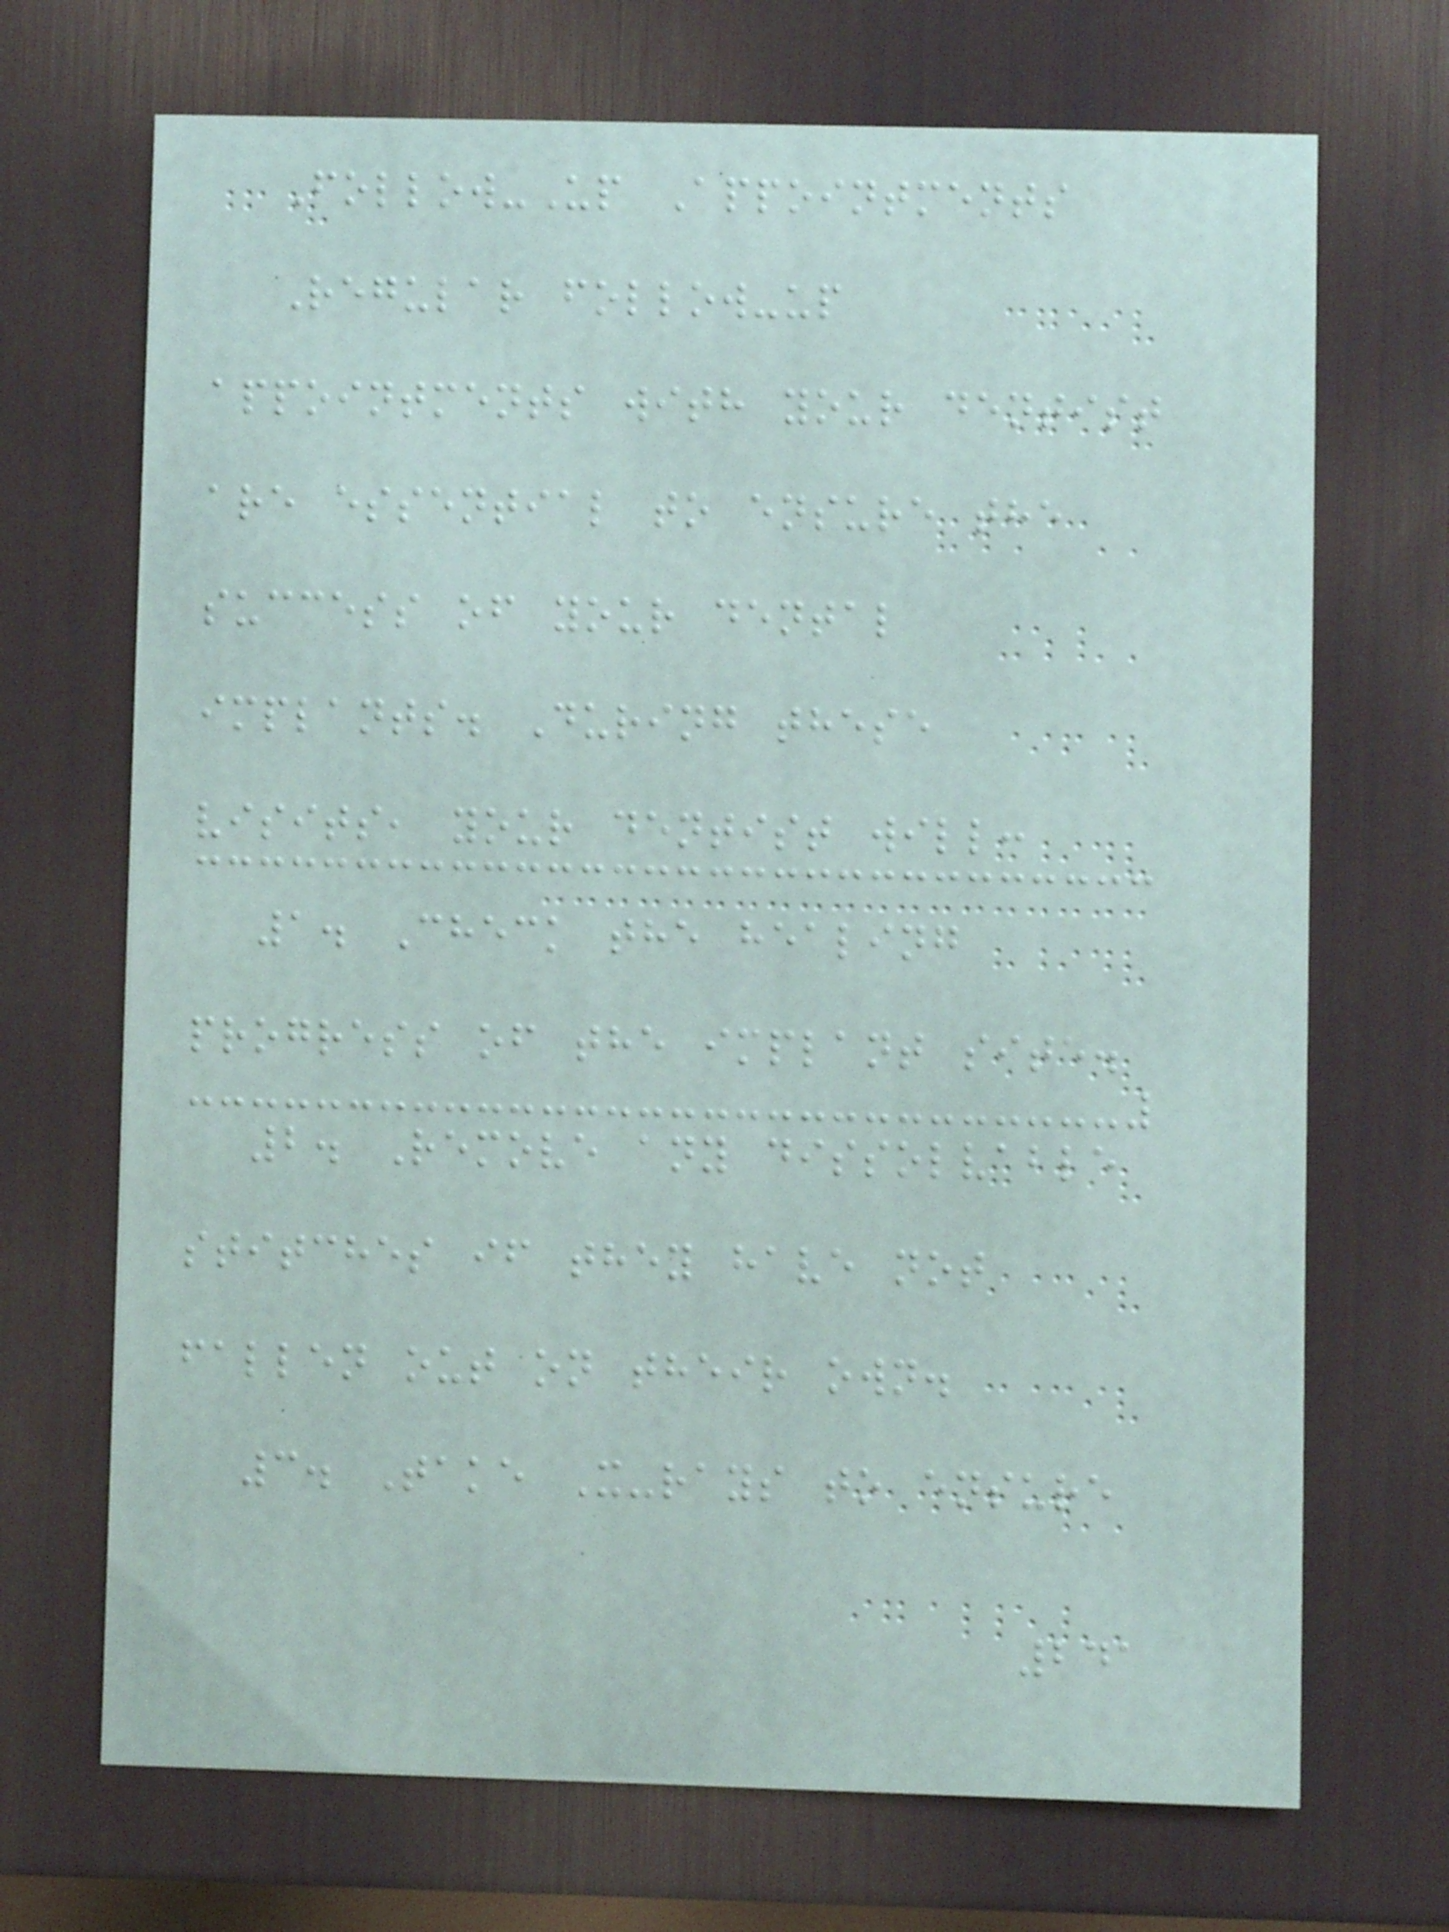Follow-Up Appointments
Regular follow-up
appointments with your dentist
are essential to ensure the
success of your dental
implants. During these
visits, your dentist will:
1. Check the healing
progress of the implant site.
2. Remove any dissolvable
stitches if they have not
fallen out on their own.
3. Take X-rays to ensure
241
